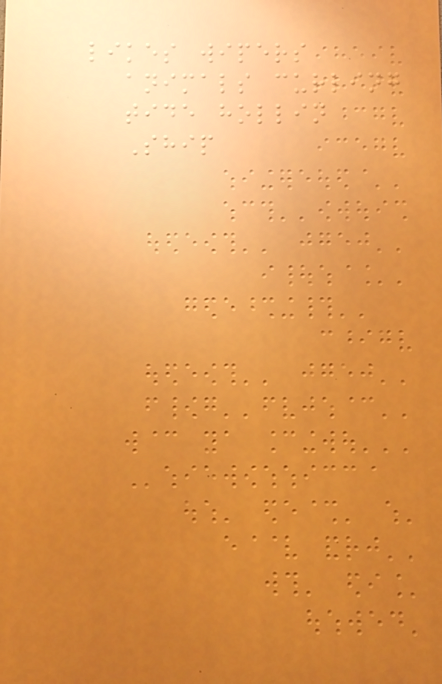likes wipers
animals curling
tide hollin
Ship
